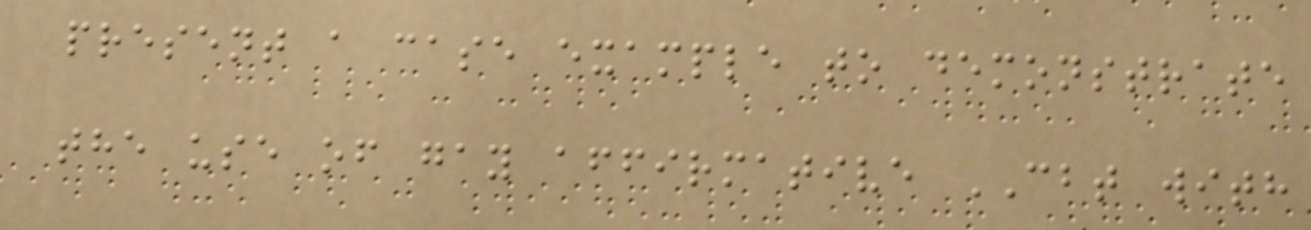present a case example to demonstrate
the use of gay affirmative CBT with
